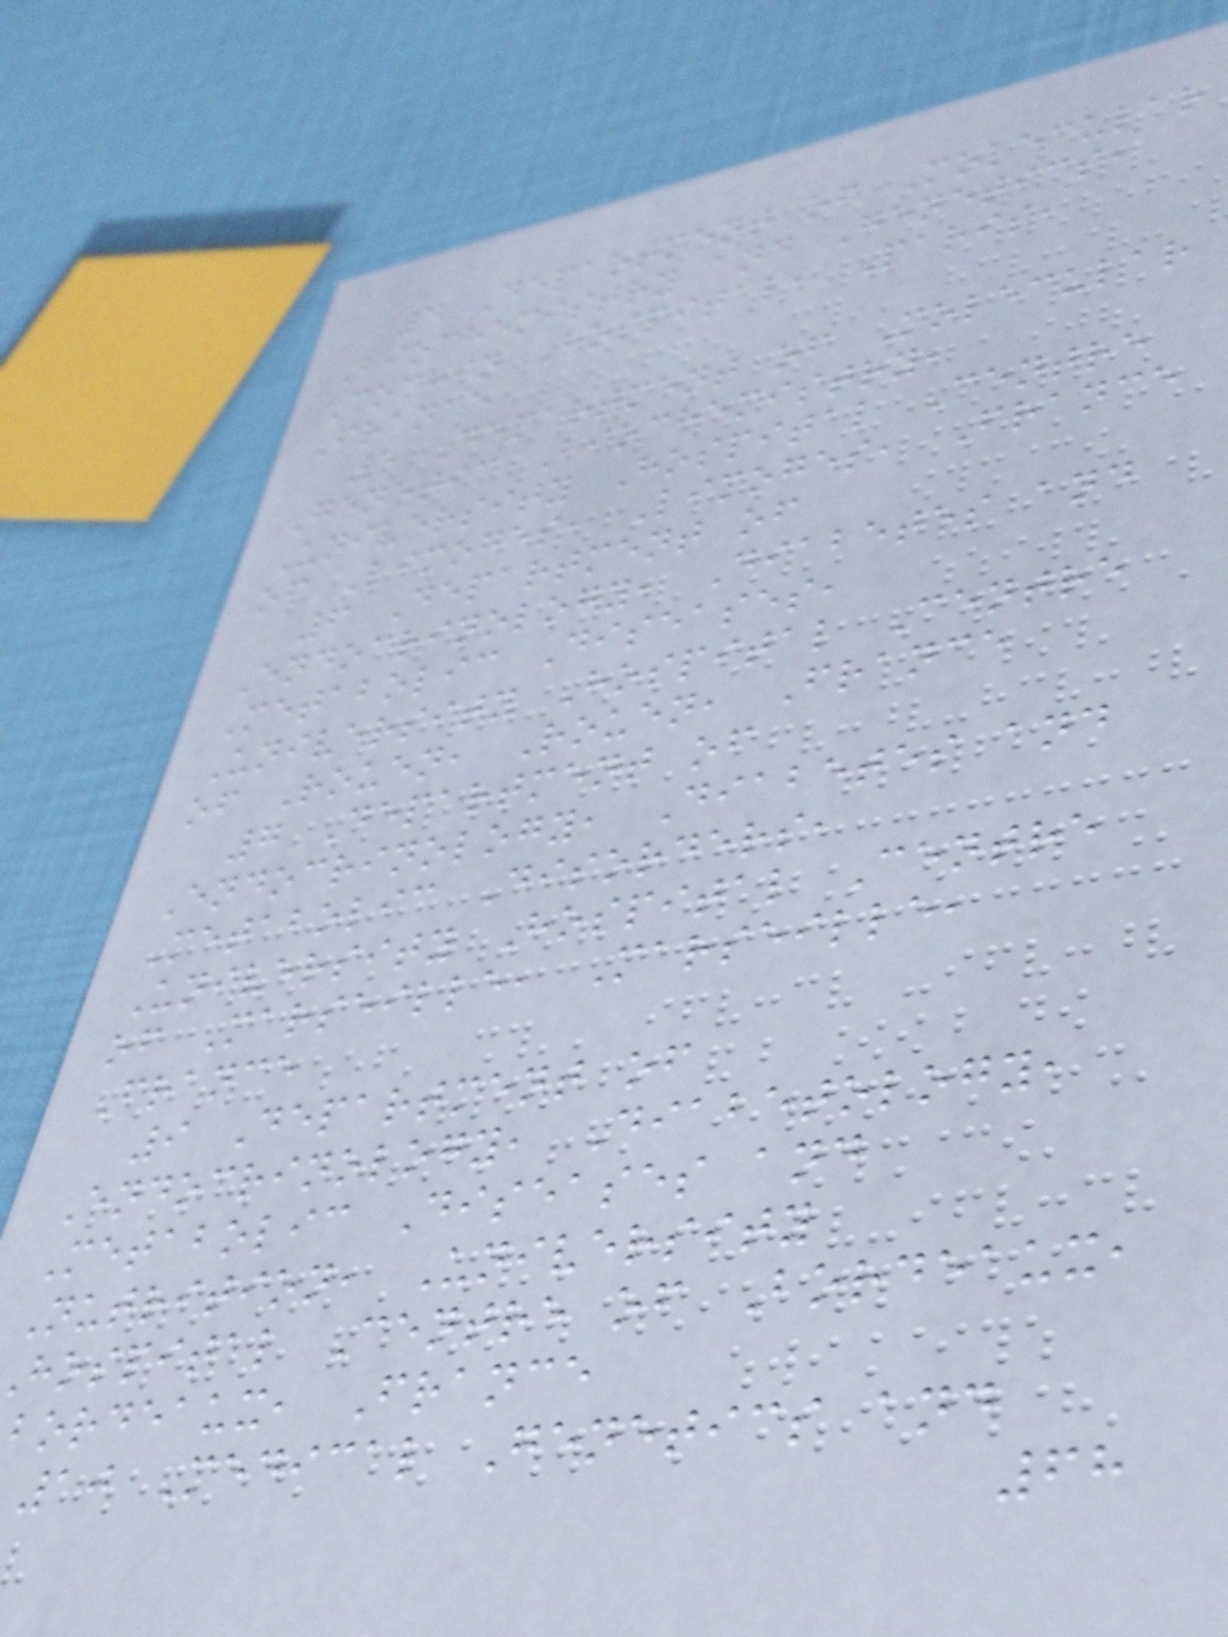4 Department of Molecular
Biochemistry and Genetics,
Cochin Hospital, Paris,
France
5 Department of Molecular
Genetic Biochemistry,
University Hospital Centre
of Limoges, Limoges, France
6 Department of
Endocrinology, Diabetes and
Metabolic Diseases,
University Hospital Centre
of Rouen, Rouen, France
7 Department of
Endocrinology, Diabetes and
Metabolic Disorders,
University Hospital Centre
of Marseille, Marseille,
France
9 Department of
Endocrinology, Diabetology,
Metabolic Diseases and
Nutrition, University
hospital Centre of Bordeaux,
bordeaux, France
10 Medical Genetics and
68
